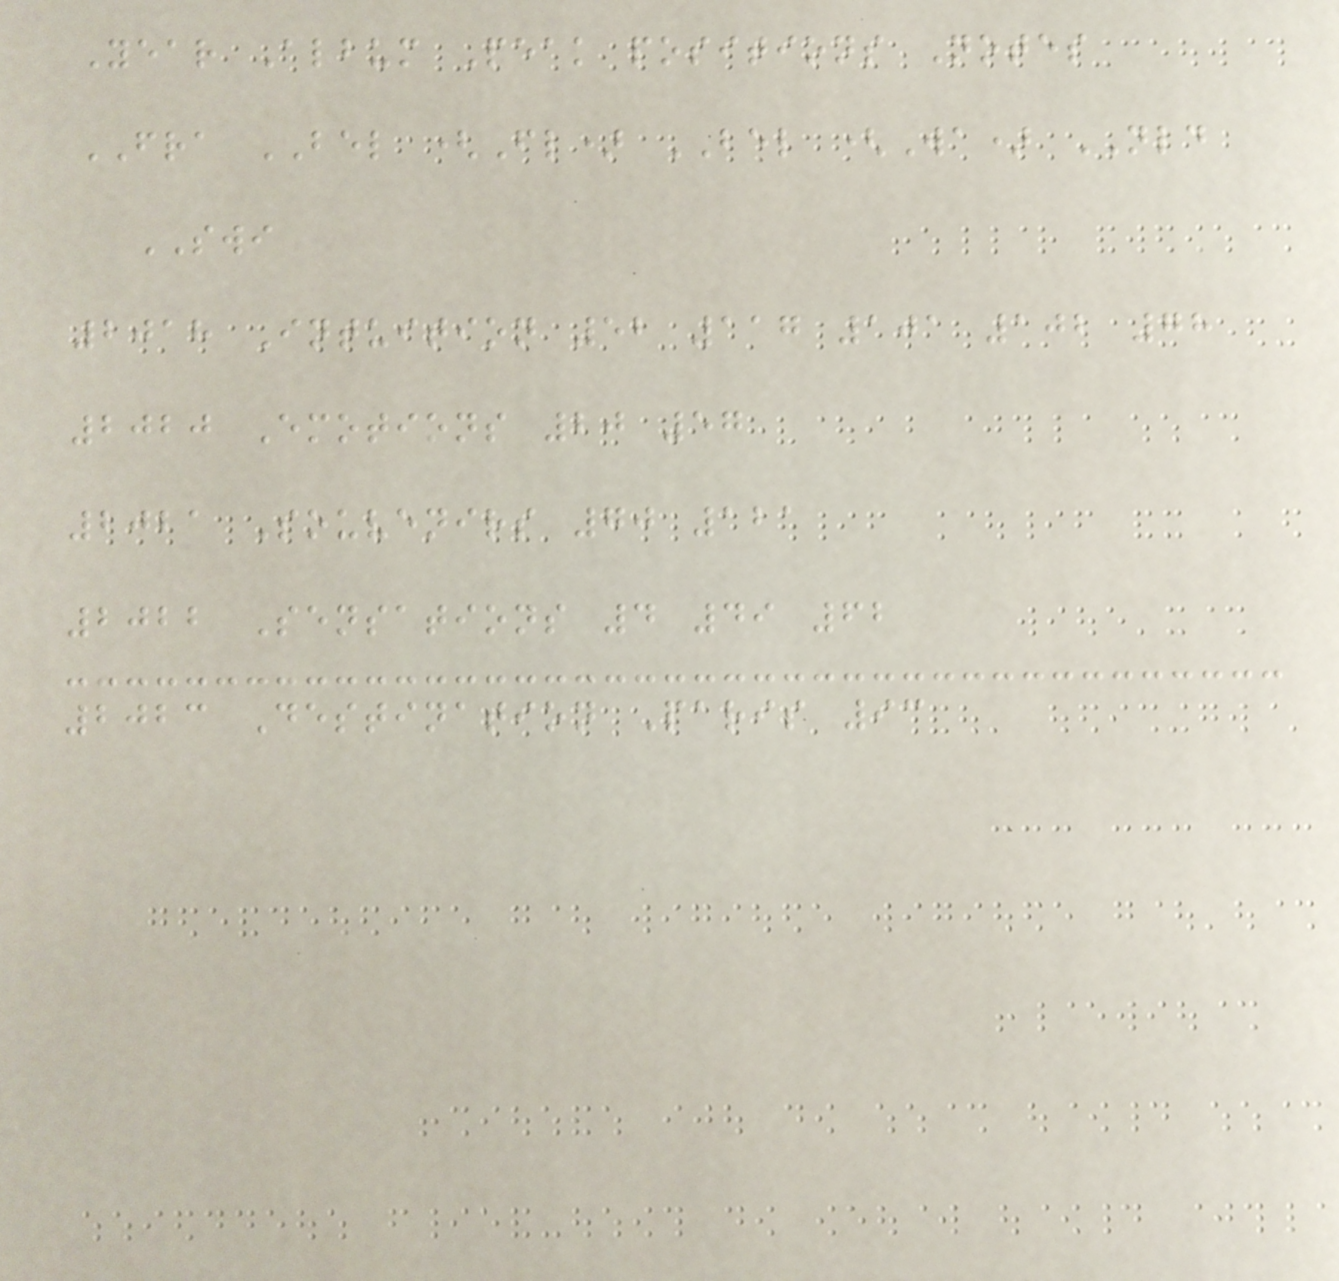Year Album Peak positions Notes
FRA BEL (Fl) BEL (Wa) NLD
SWI
2018 Intuition 52 117 101 102 78
2020 Emotions 20 57
2021 Souvenirs 70 121
2022 Sensations 4 49 62
2023 Destination Paris 93
